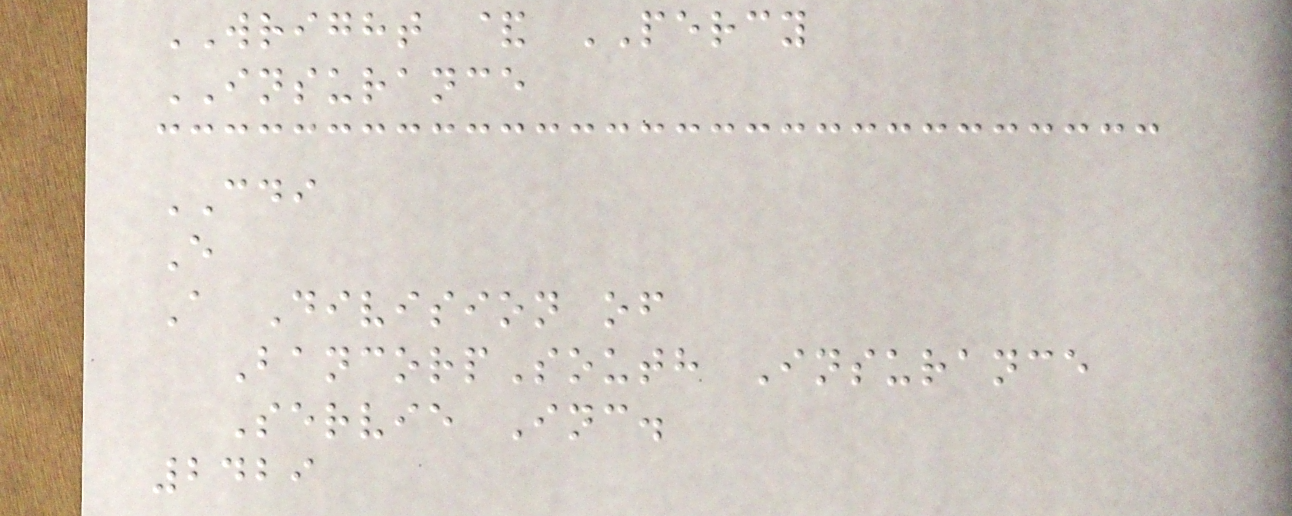WRIGHT & PERCY
INSURANCE
CDI
E
A Division of
BancorpSouth Insurance
Servie Inc.
2429
